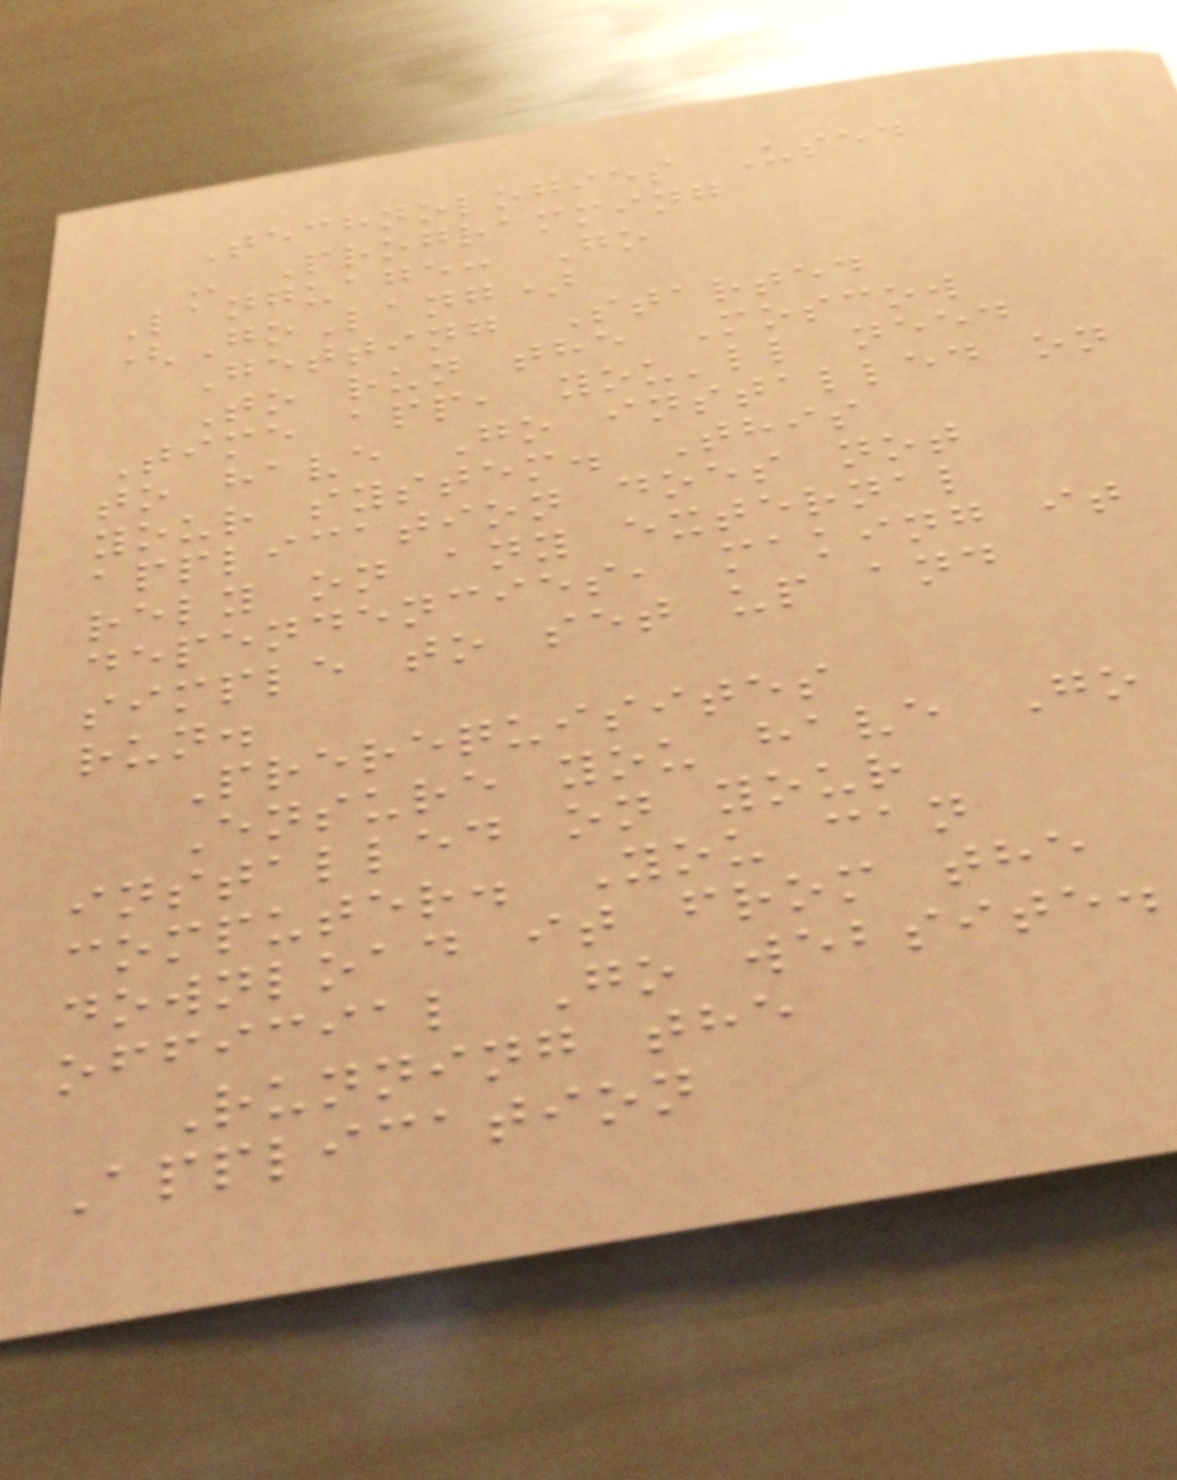Technologies Used
- Programming
Language: Go
(GoLang)
Getting Started
To run the Moscow
Time app, you'll need
to have Go installed on
your system. This
application does not
rely on any external
dependencies, making it
simple to set up and
run.
Prerequisites
Ensure you have Go
installed on your
computer. You can
download it from the
official Go website.
Running the
Application
